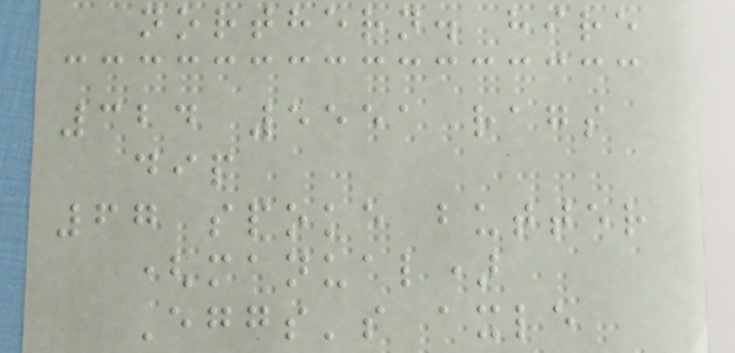northern. hire
324 5551 rags
dip
67 spoke butter
(manual)
Eggs's axle
